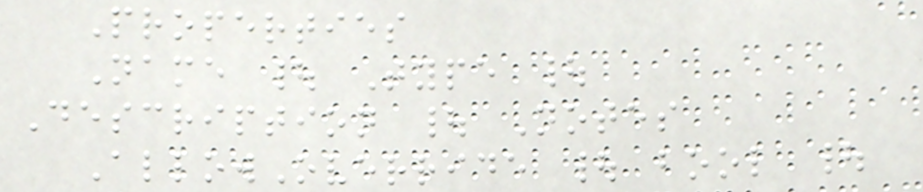Properties
Name | Type |
Description | Notes
AllowOverride | bool |
